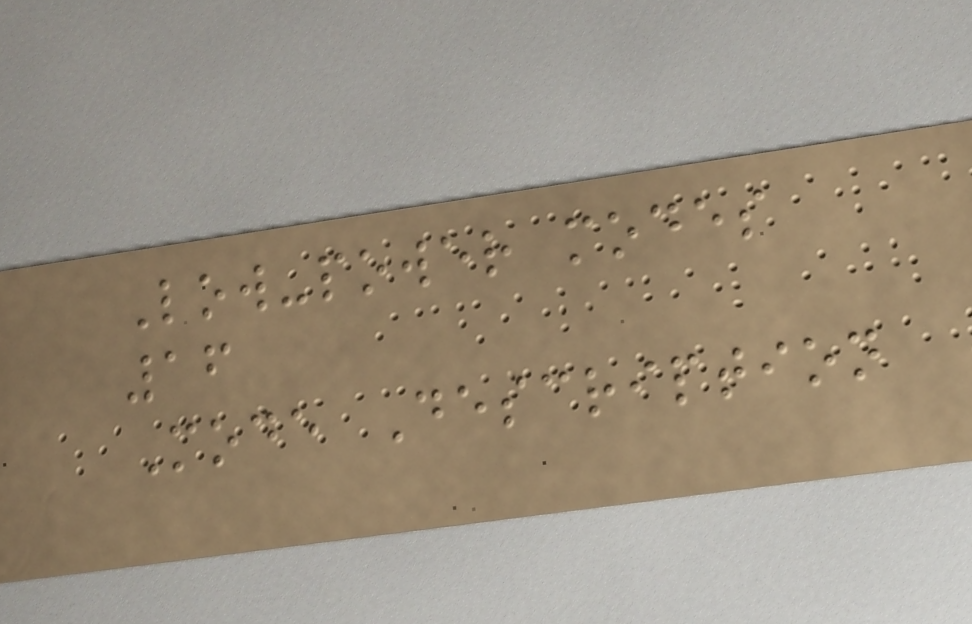Low-power modes
16
Mode Description
